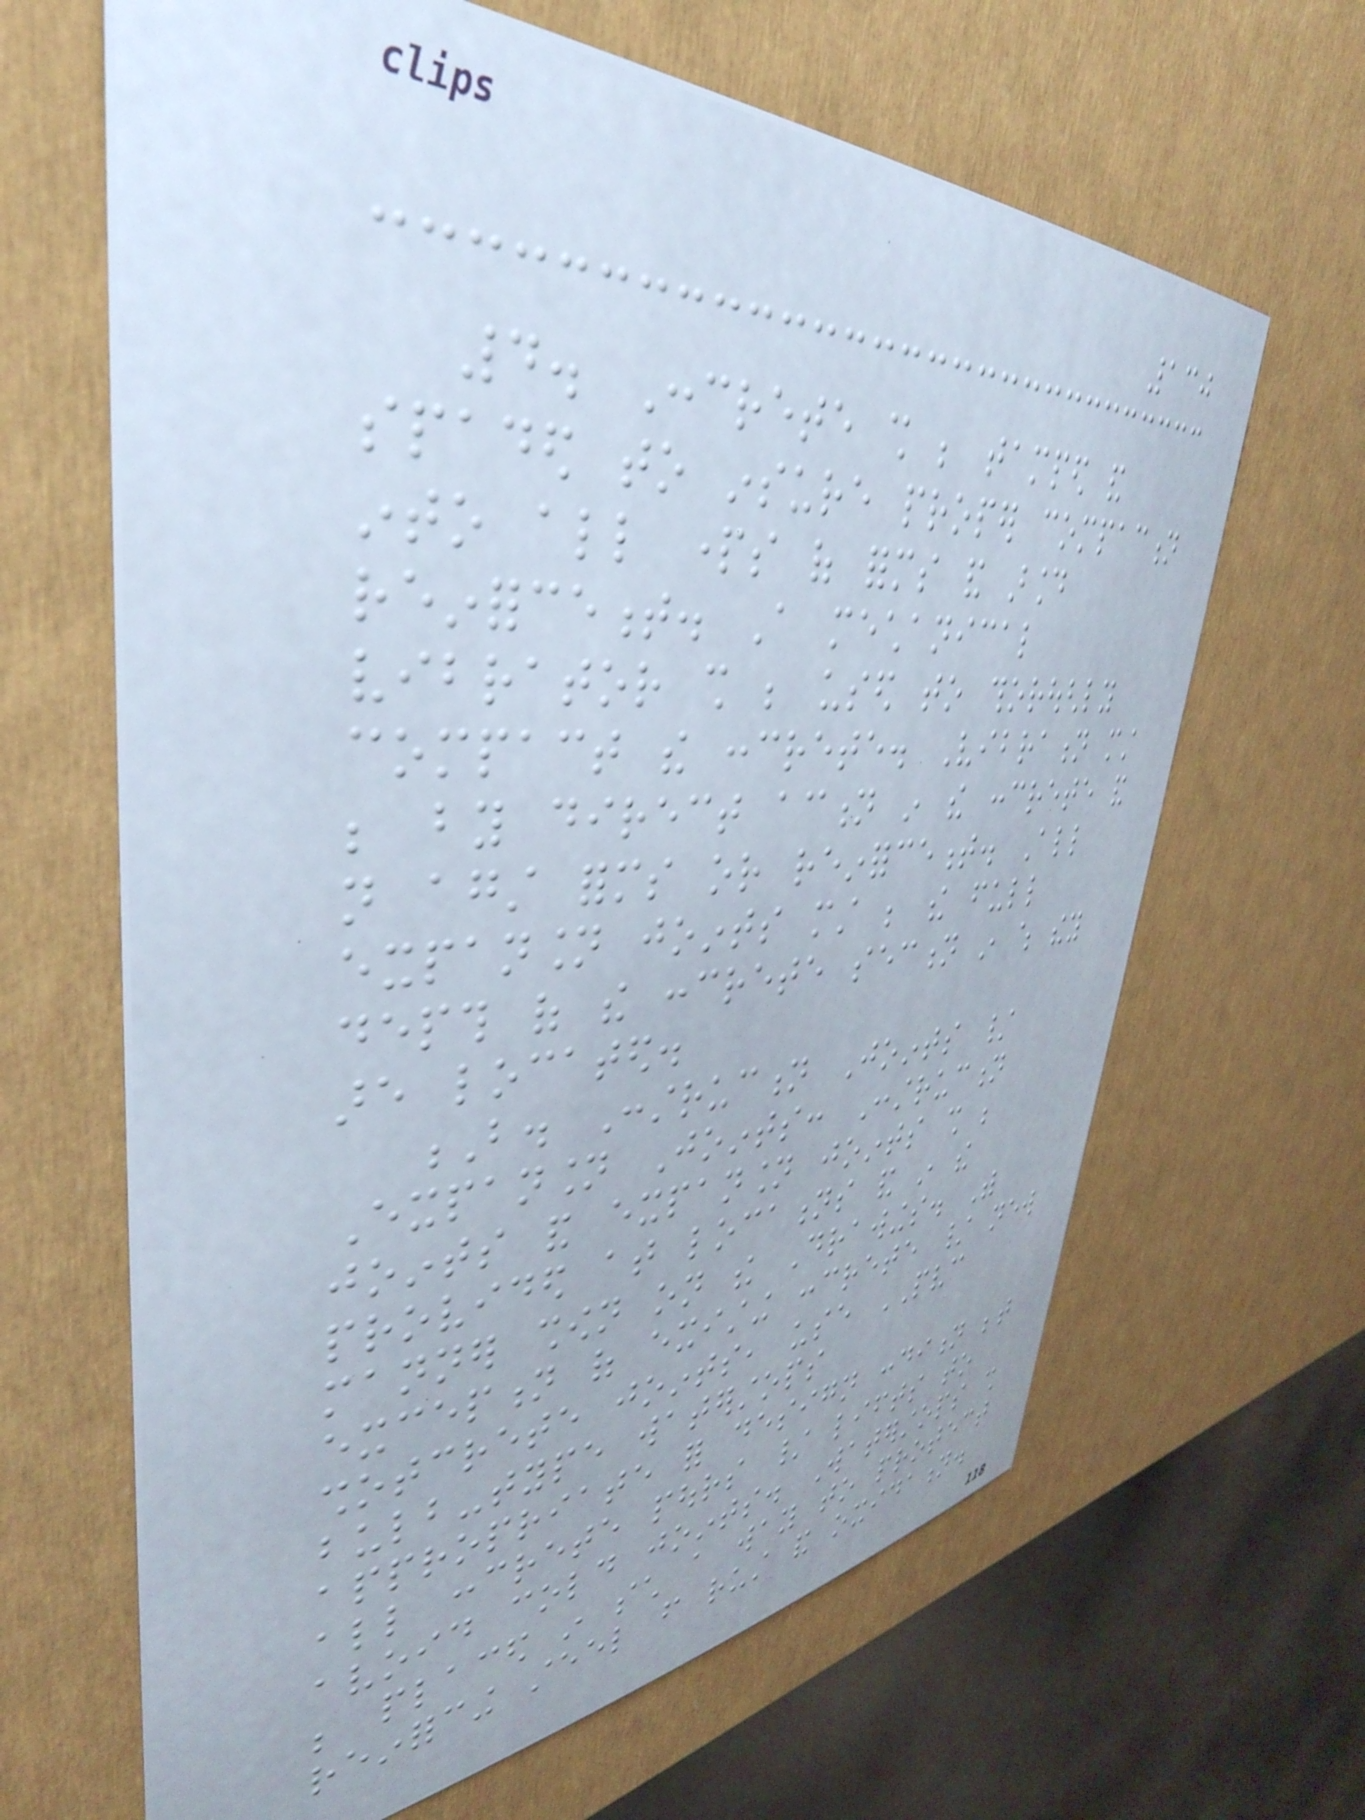130
4. Concrete shall be tamped and
spaded to insure proper compaction
into all parts of forms and around
reinforcement. A mechanical
vibrator shall be used to thoroughly
compact the concrete. Vibration must
be by direct action in the concrete and
not against forms or reinforcement. All
expansion joints must be the full
depth of the concrete section in which they
are located.
B. Construction Joints /
Expansion Joints: Construction
joints and expansion joints shall be
provided at locations and in the
manner shown on the Drawings. With
exception of existing concrete / new
shotcrete joints, use PVC
bulb-type waterstops
appropriate for design condition between
all concrete pours / lifts to
avoid cold joints. Waterstops shall
be placed in such a way to protect
reinforcing steel from rust and oxidation.
